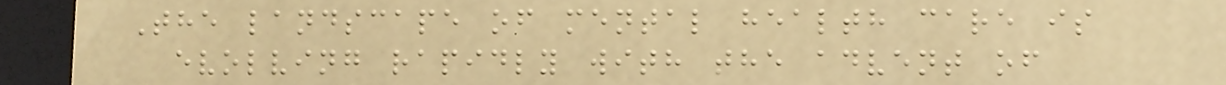The landscape of mental health care is
evolving rapidly with the advent of
